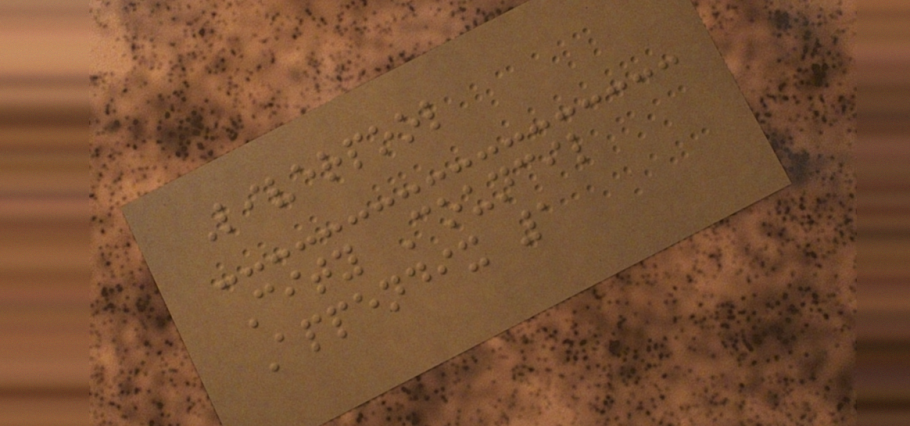Liverpool
City Council
Appendix 1
